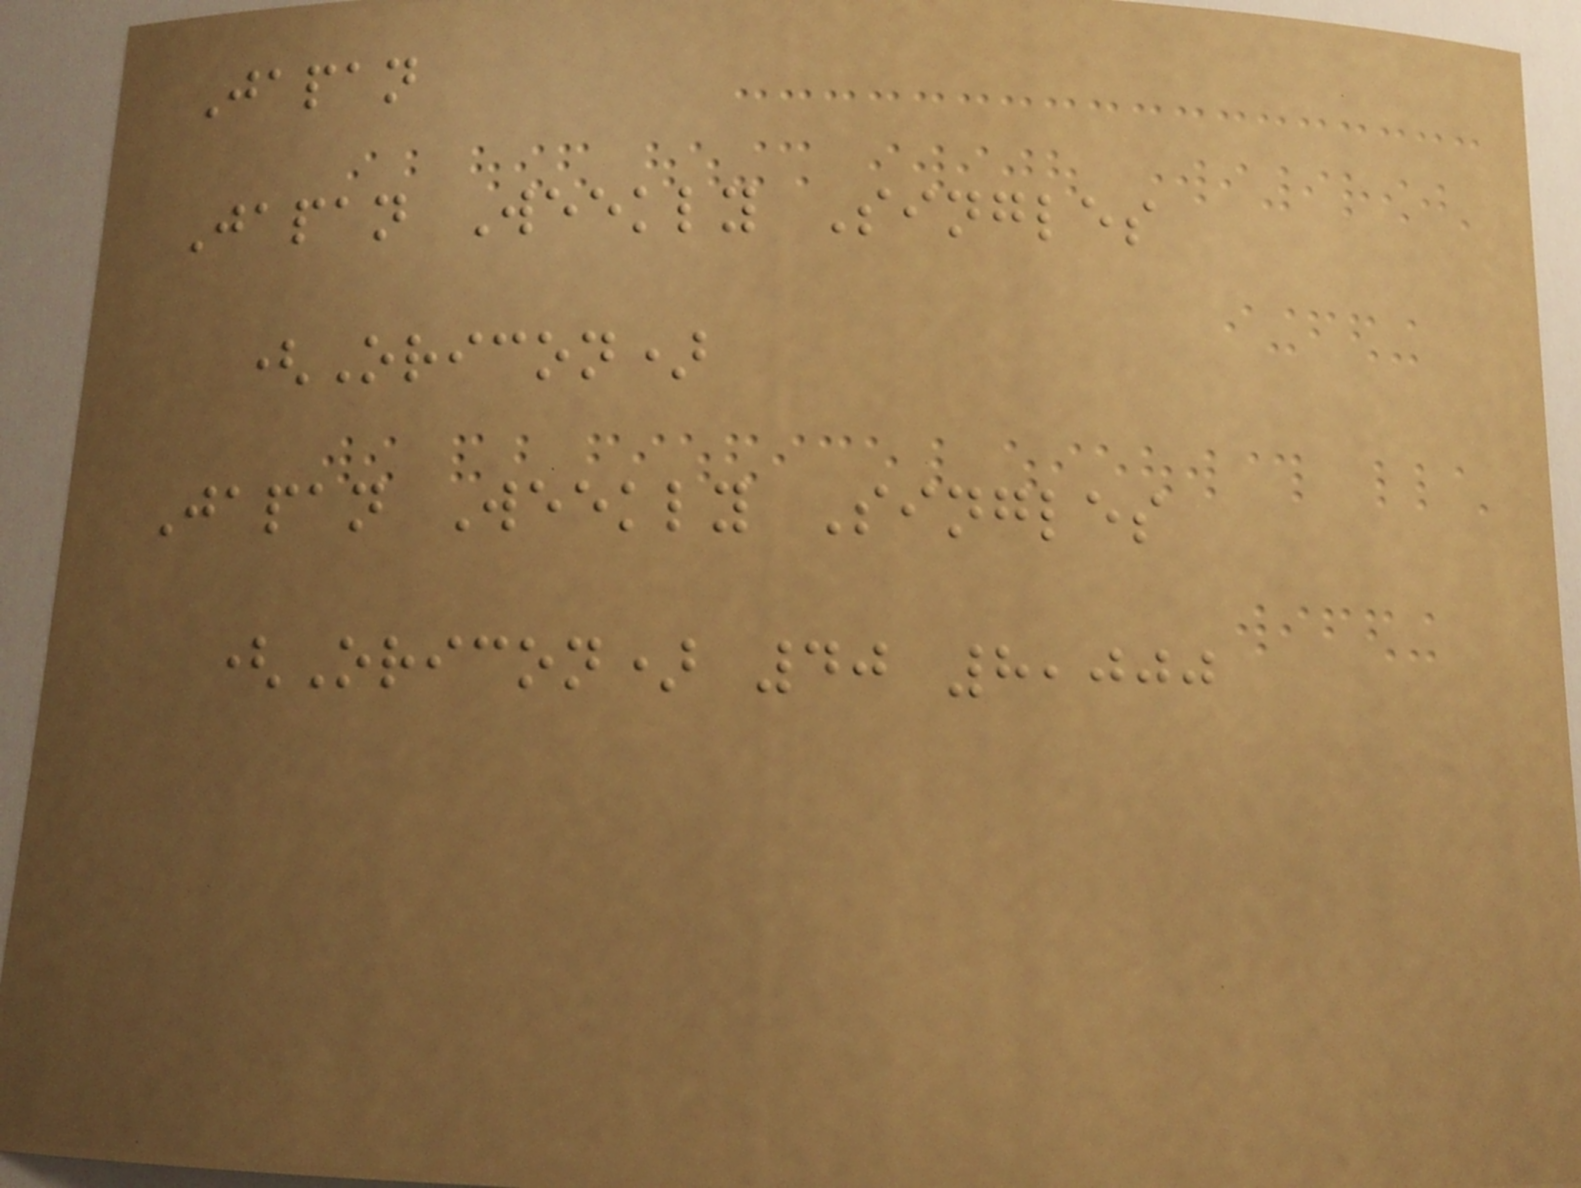Japan
Japan Weekly Singles
(Oricon)
Japan Weekly Singles
(Oricon) 40 8,000
